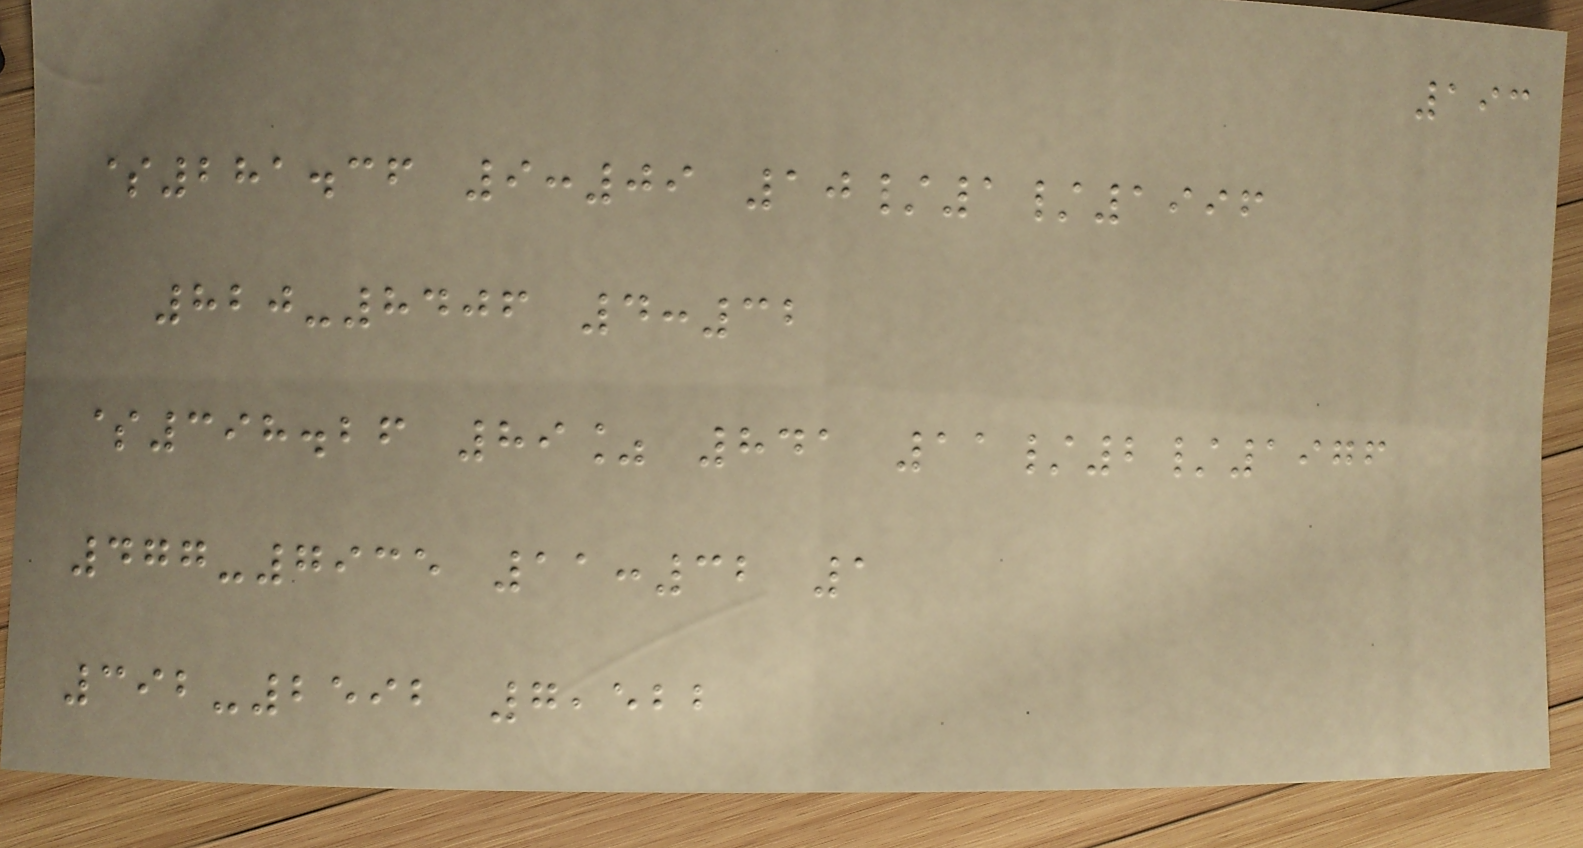193
$281.36 9:09 10/1/1996
820-8406 4:32
$398.26 89% 841 11/2/1976
477-7935 11:32 1
392-2592 7,522
